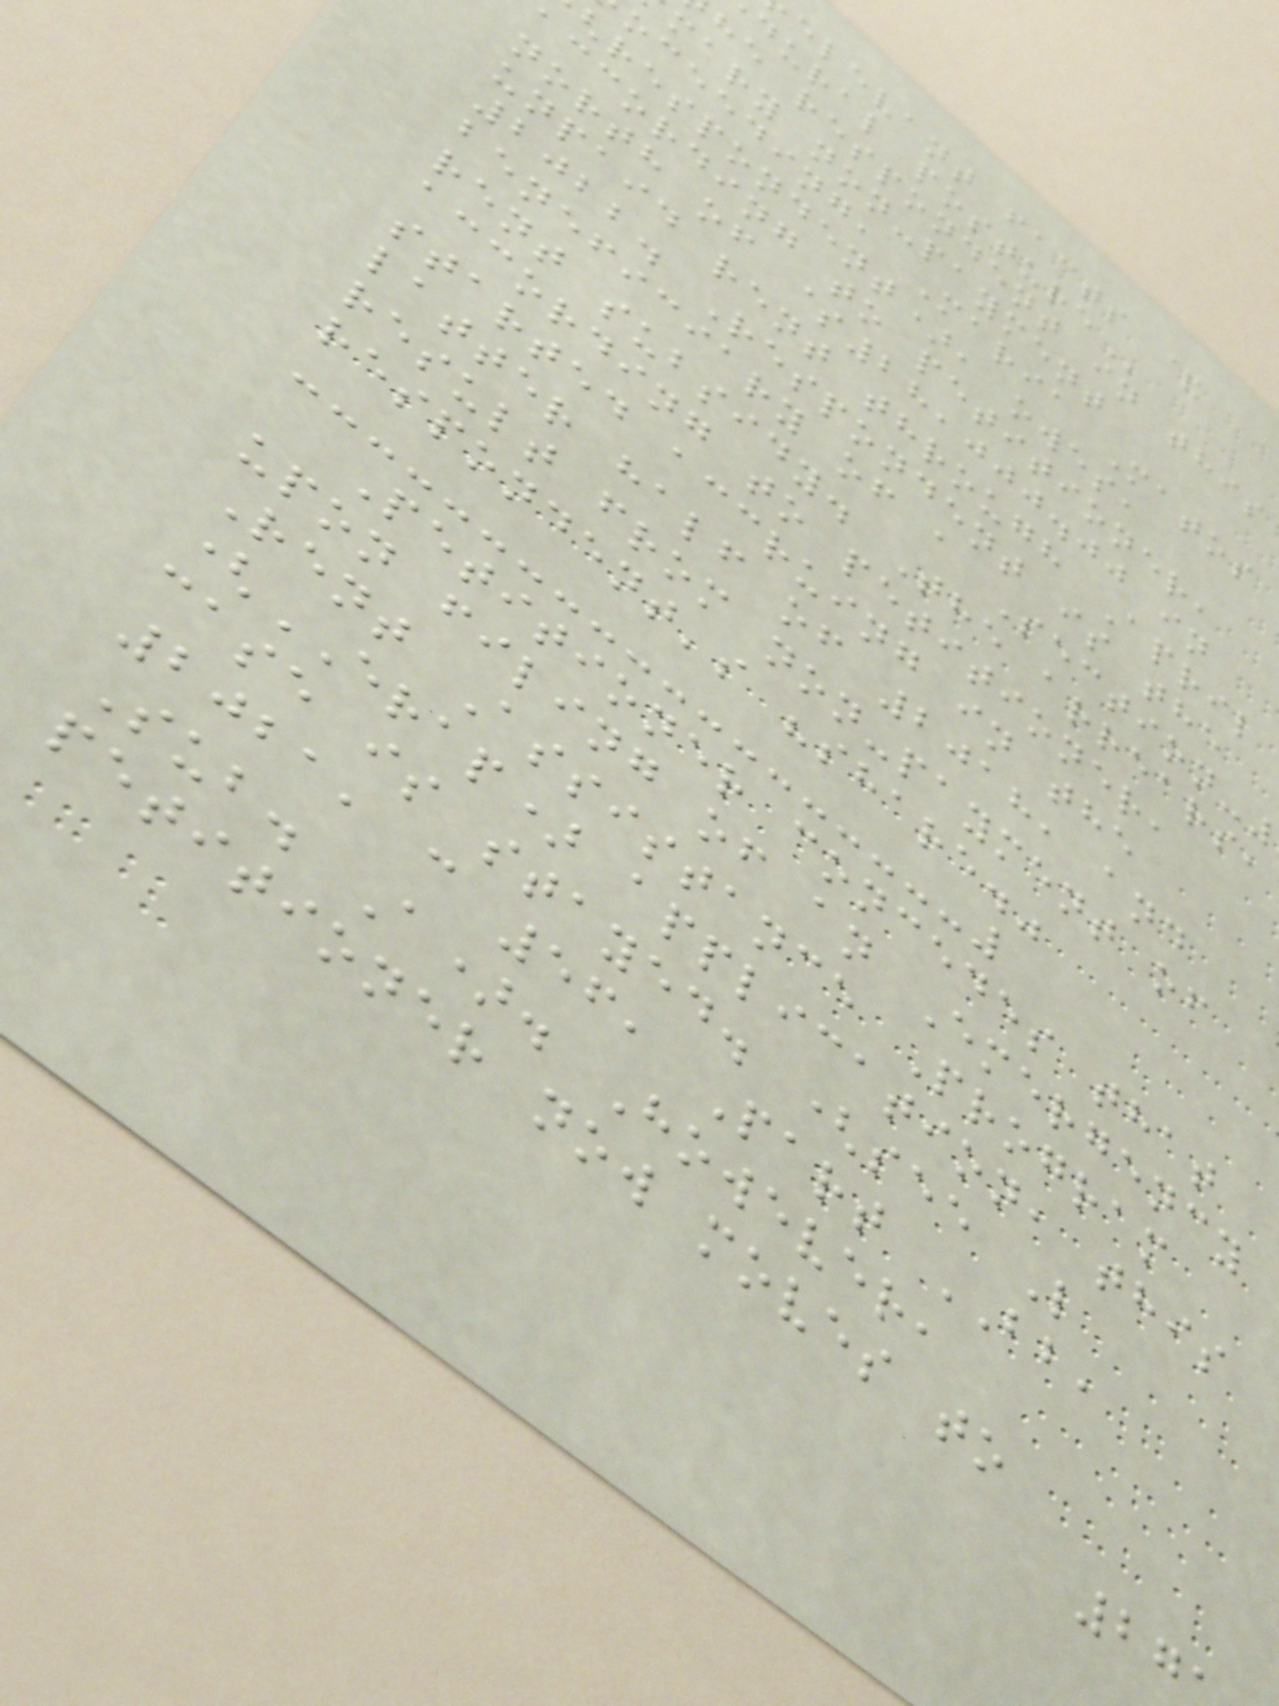elevant facts &
dural
he respondent in this
mary non-payment
oceeding, Maria Matos
respondent), owes,
according to petitioner,
north of $28,000.00 in
unpaid rent through April
2022. Respondent is the
beneficiary of a Section-
rent subsidy. The arrears,
according to petitioner,
started accruing in the
latter half of 2018, and
result from non-payment of
respondent's "share."
Petitioner concedes that
upon filing of an Emergency
Rent Assistance Program
(ERAP) application, this
case is stayed. (see L
2021, c 56, Part BB,
Sub. A). However,
petitioner now moves to
